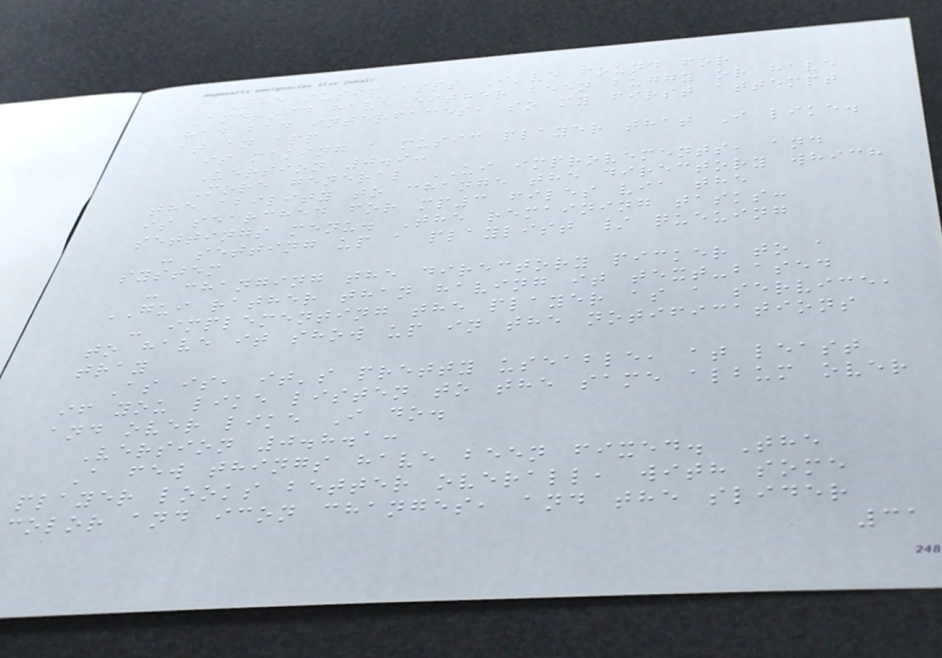The music apps I've found for
Android have either been buggy or have
had bad interfaces, so my first attempt
at an app
is making a music player that I like.
Version 0.9:
More general UI improvements, and
the ability to change the directory which
is searched for mp3 files via the
settings menu. The remaining tasks:
- setting up a playlist / queuing
system
- changing the directory picker to a
GUI rather than having it text-based
- implementing the player as a service,
to have it show up in the notifications
tray
As is, it's pretty useable, at least
if you like listen to the same album over
and over like I do.
Version 0.8.1:
A few things have been fixed. The
player looks better overall, with some
color and icon changes, and the slider
31
